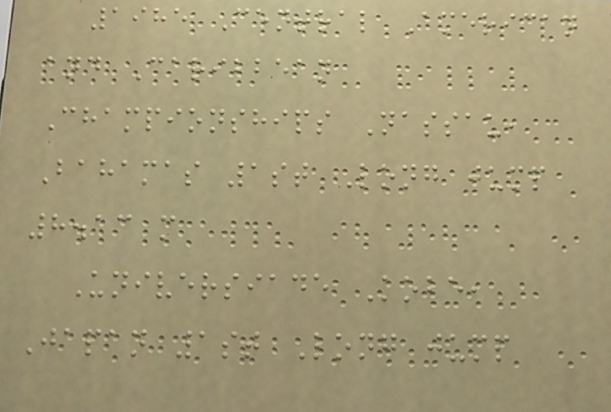1985 Central American
and Caribbean
Championships Nassau,
Bahamas 1st Long jump
8.13 m
Universiade Kobe,
Japan 1st Long jump
